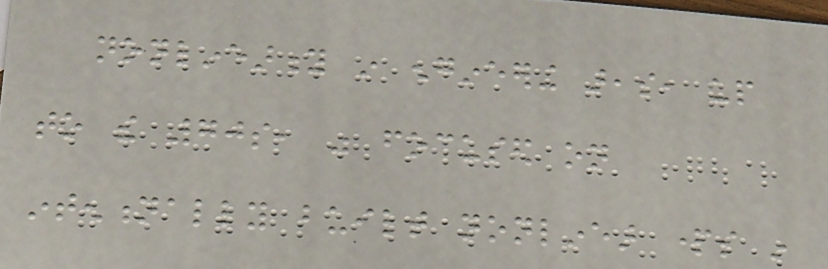nonlinearity in engineering areas, up
to the 70s, was focused on
intentionally built nonlinear parts in
